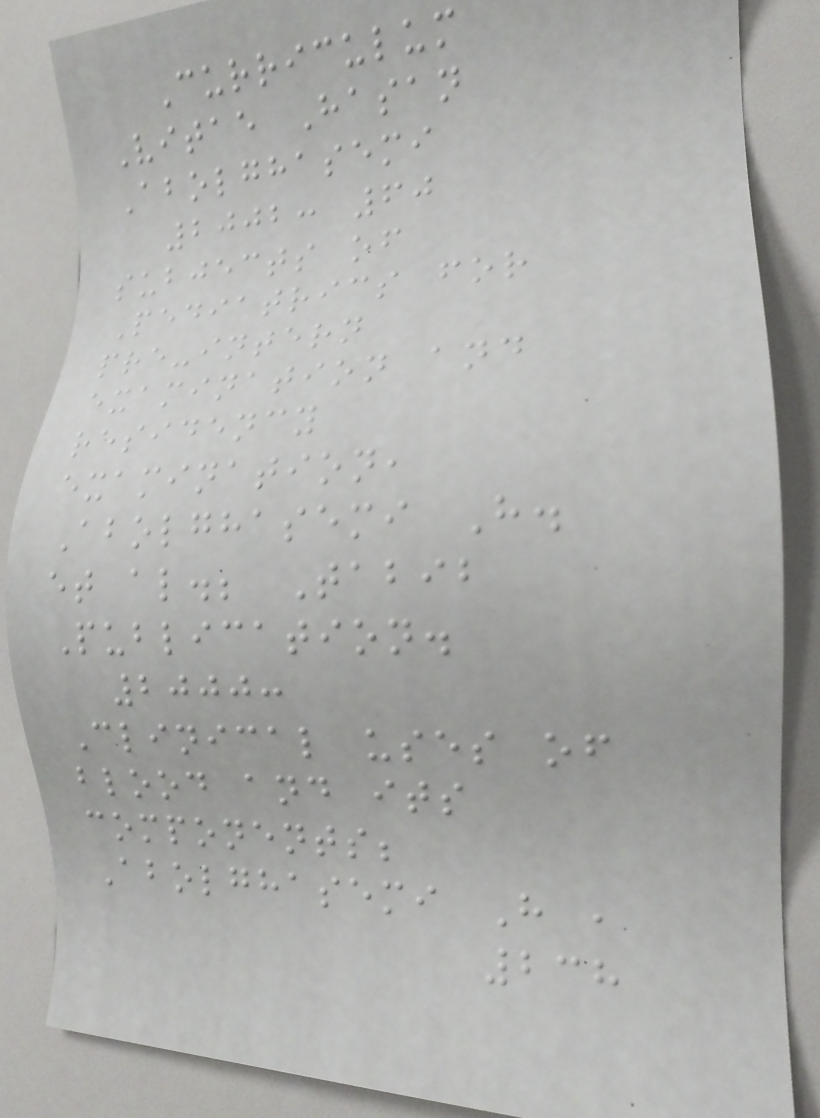Curriculum
Vitae Hasan
Abolghasemi
2002: 60
subjects of
Pediatrics for
pre-intern
examination and
residency
examination,
Abolghasemi H.
et al.; Tabib
Publication.
2000:
Clinical uses of
blood and its
components;
Abolghasemi H ,
238
